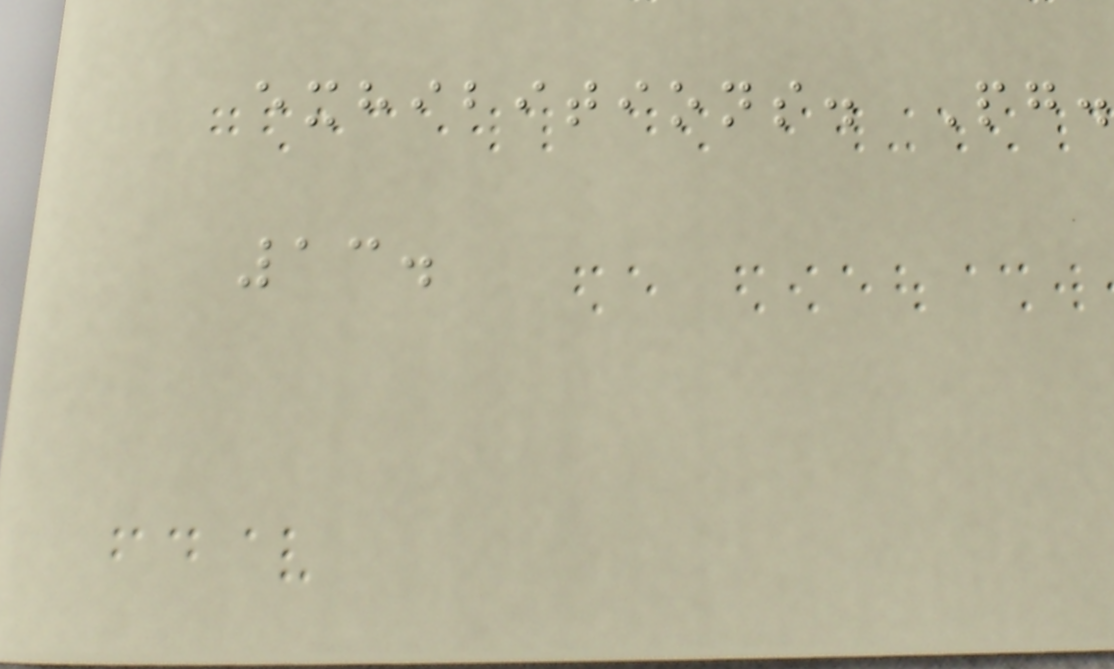exhibitions. Pg.
13.
